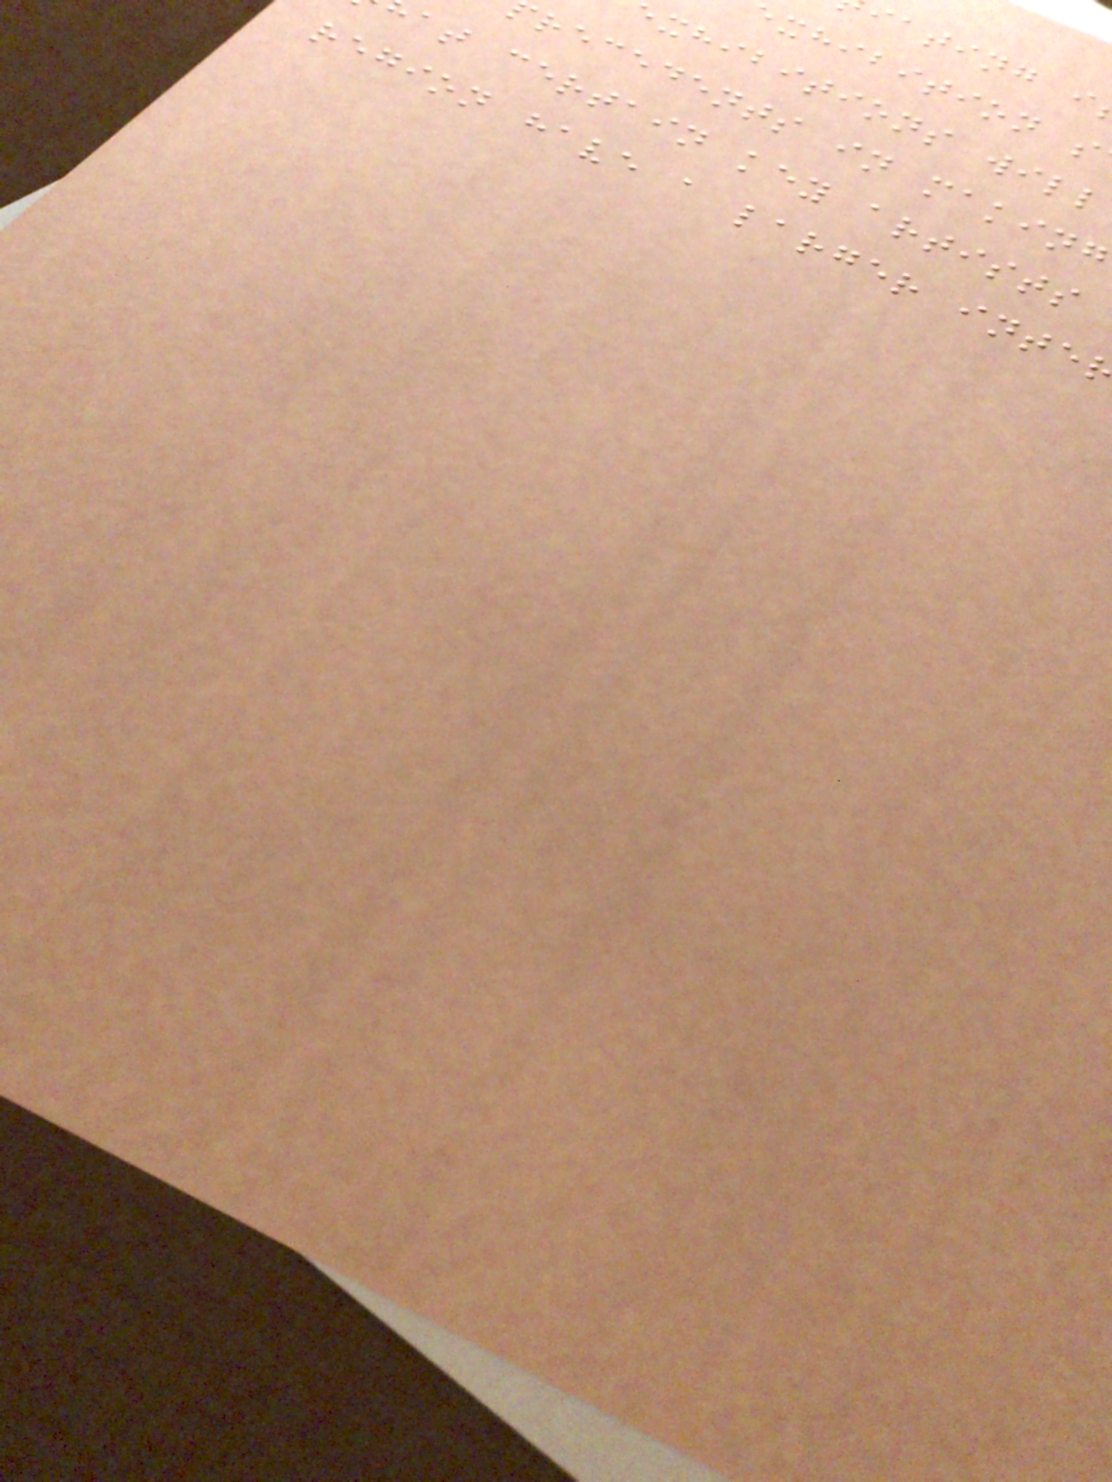iating i
exhibition s
xhibitions will
recedents in making
at certain key artists
region have a larger inte
